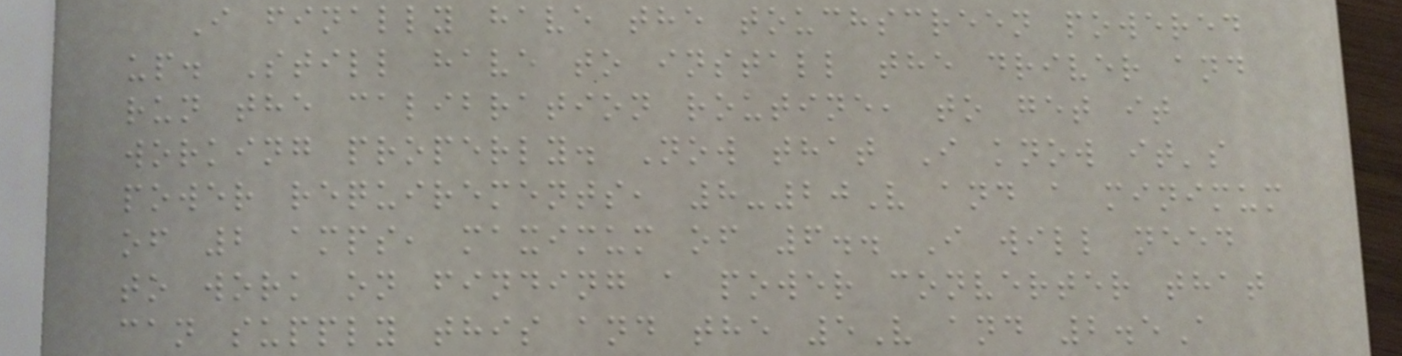I finally have the touchscreen powered
up. Still have to install the driver and
run the calibration routine, to get it
working properly. Now that I know it's
power requirements, 8-20V and a minimum
of 2 amps, maximum of 6.. I will need
to work on finding a power converter that
can supply this and the 5V and 2.5A
